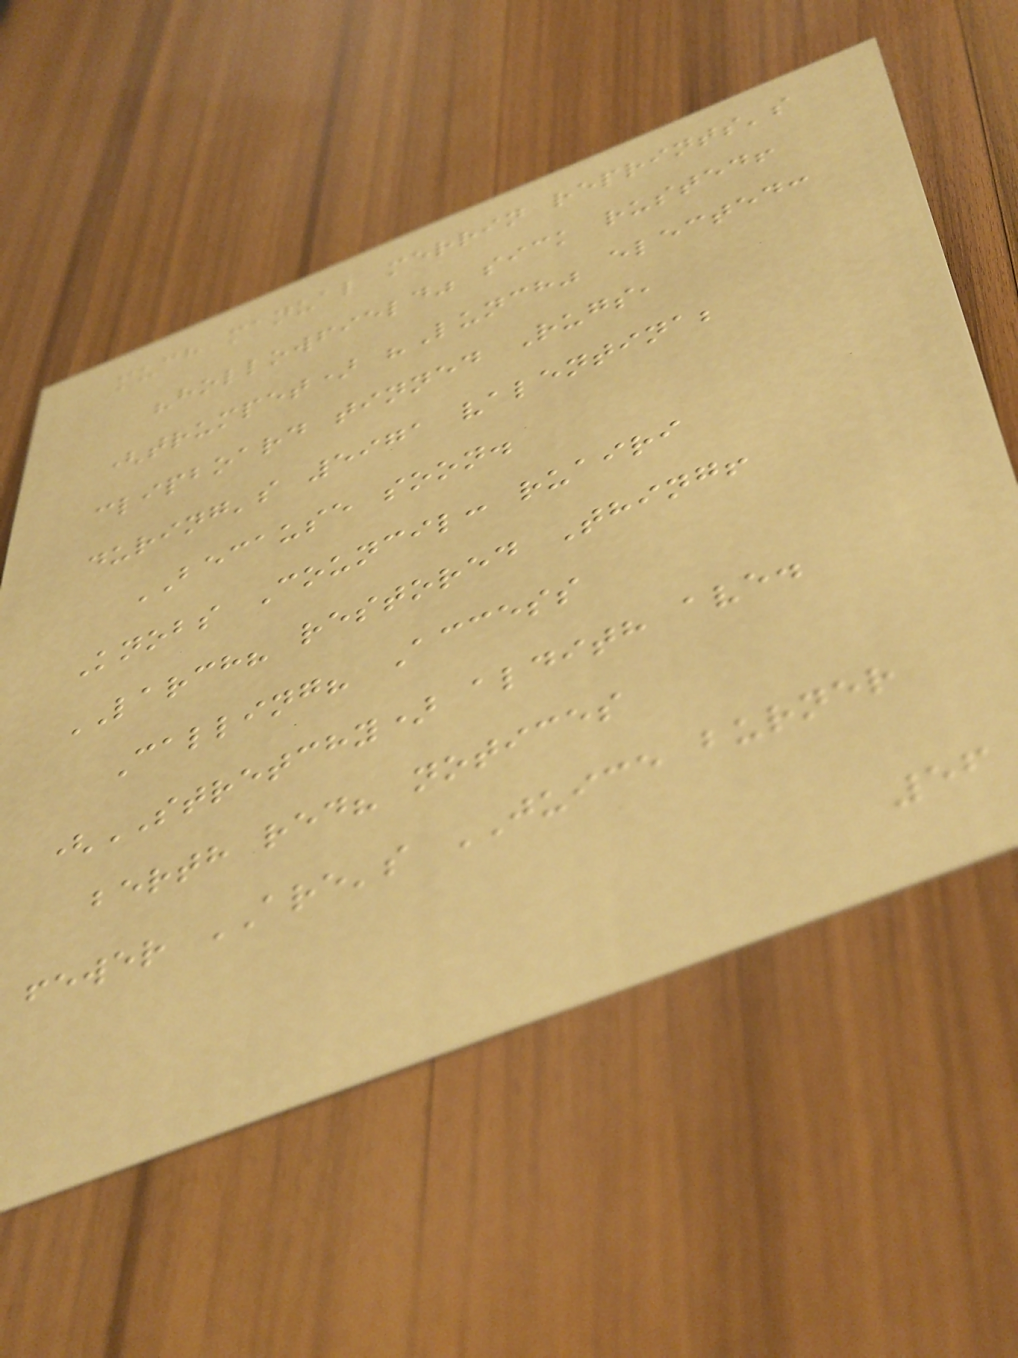much manual merrin reprints's
"hollowfield" sick rusted!
(trumpet) "Lunch" elected:
clipboard tinned Rugs,
during's 5971 valentina;
BECAUSE soon.
Knobs Council: ruairi
LARCH? restored Thing!
Calling? Access
(STRETCHY) aldith ave.
berth red? notices
fewer ARE's JUICE burner
56
